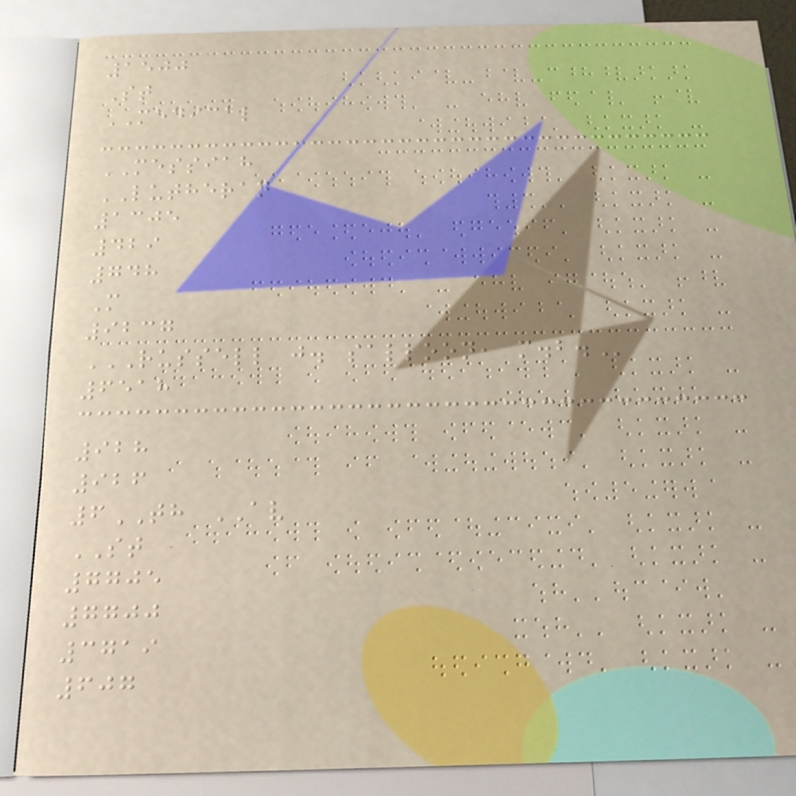1500
St
MEDICAL
MESSIAH
LUTHERAN
1305
429
748
M
9237
RUSSELL J. SALLOON, M.B.
6518
928
926
6TH AV
ST
7705
7700
3719
607
